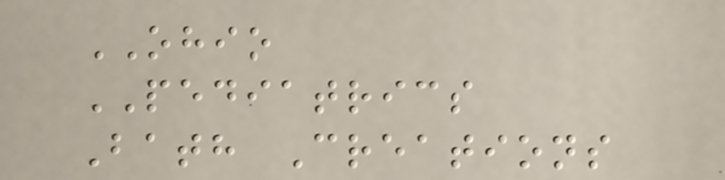OHIO
PEDIATRICS
Bath Creations
